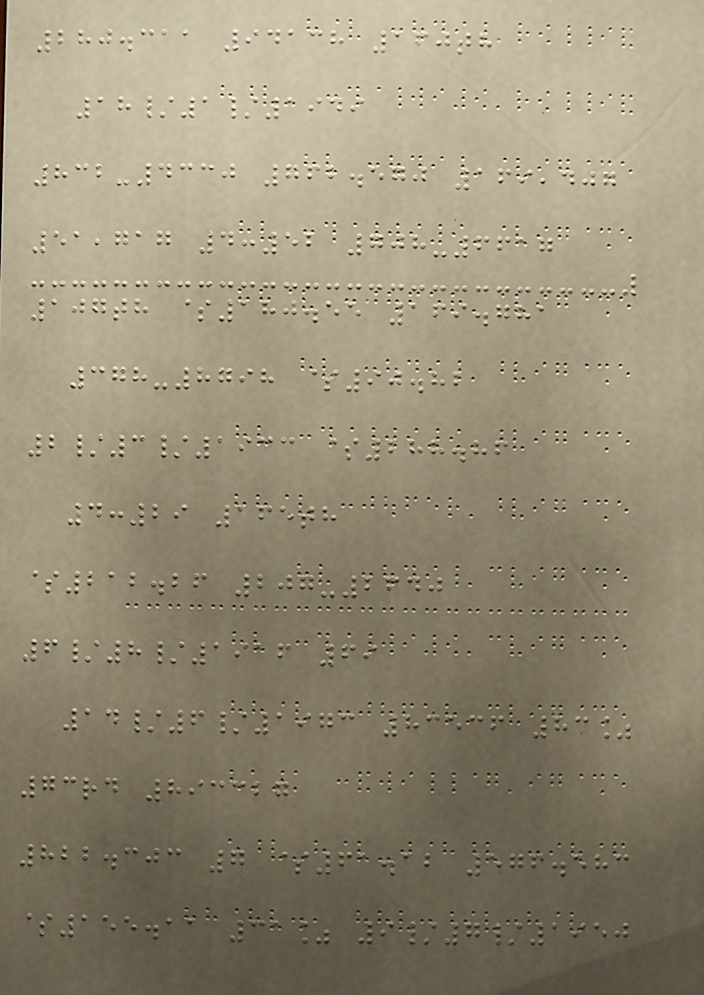280.311 94138 160th
18/1/1949
832-4330 762.570 169,407
51,717 4:52 708-6617
107th $180.55 169.781
378-8798 $90.82
2/3/1933 $288.86
4:29 165th
$212.26 207-2640
6/8/1916 69
14/6/1973 83536 83%
73rd 893327
822.303 7 $61.12 576.583
$155.11 31% 9/7/1950
